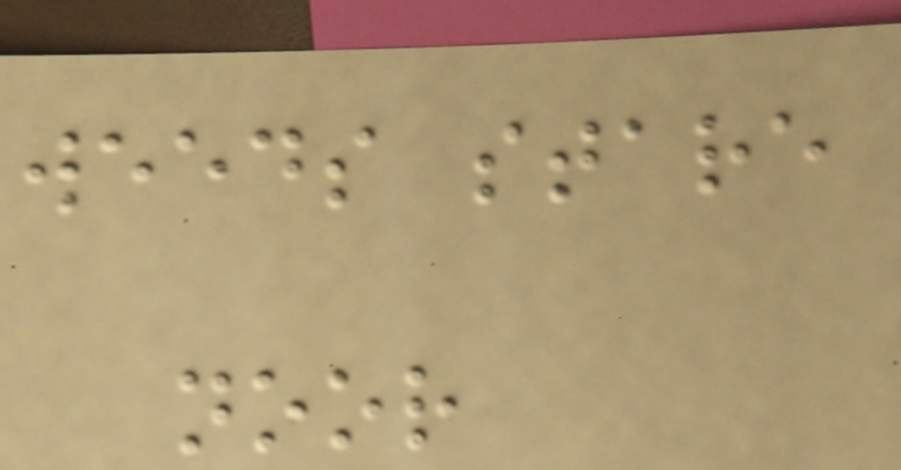weeds stare
noor
